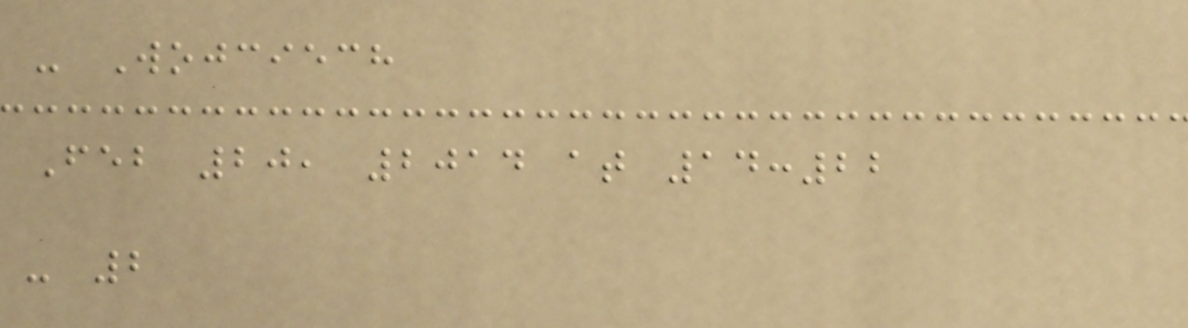- Wojciech
Feb 20, 2014 at 14:22
- 2
